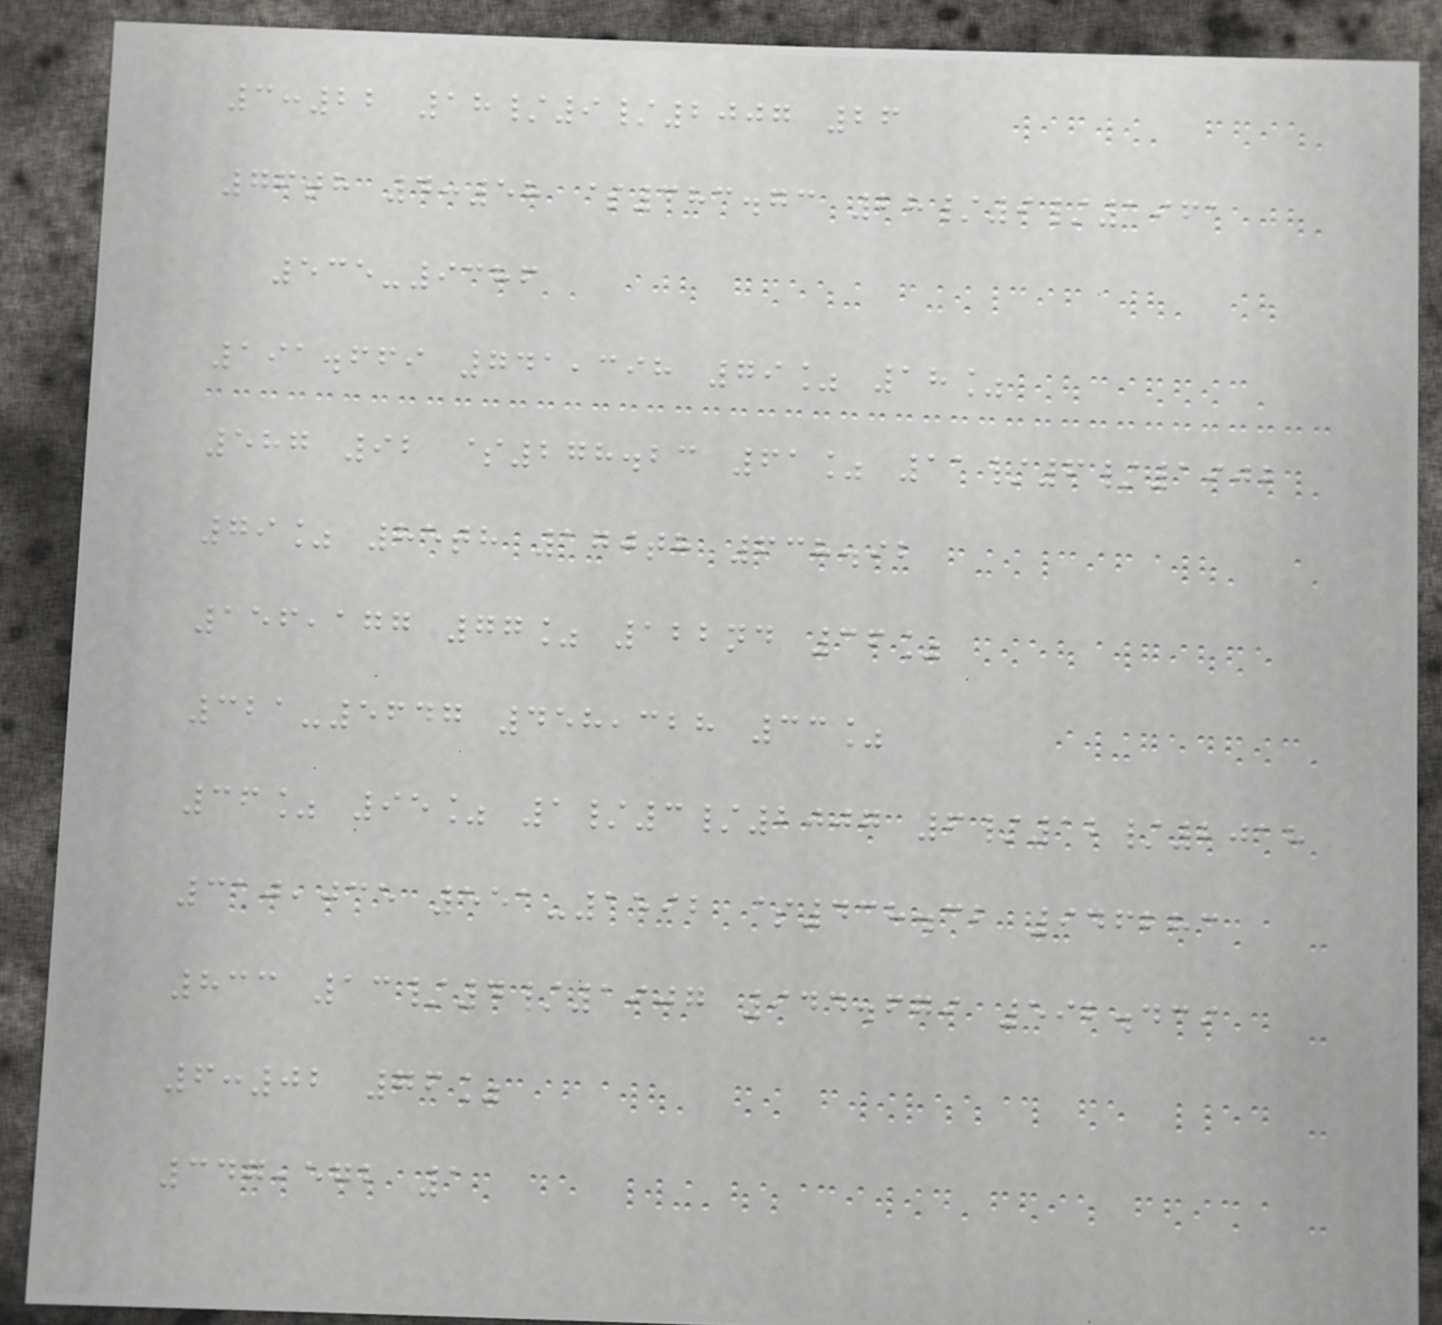3:22 18/9/2007 26
76th 4:58 $383.73 28/9/1961
535-9386
191.669 741,398 79% 18%
587 92 $278.23 61% 11/6/1902
79% 85th 170th 638.92
156,177 77% 122nd 36%
321-5647 458,328 33%
36% 95% 1/3/2007 6/12/2018
310,035 551-1592 $438.32 946283
833 13/4/1907 944.679 592.439
6:02 76%
347,572 1
